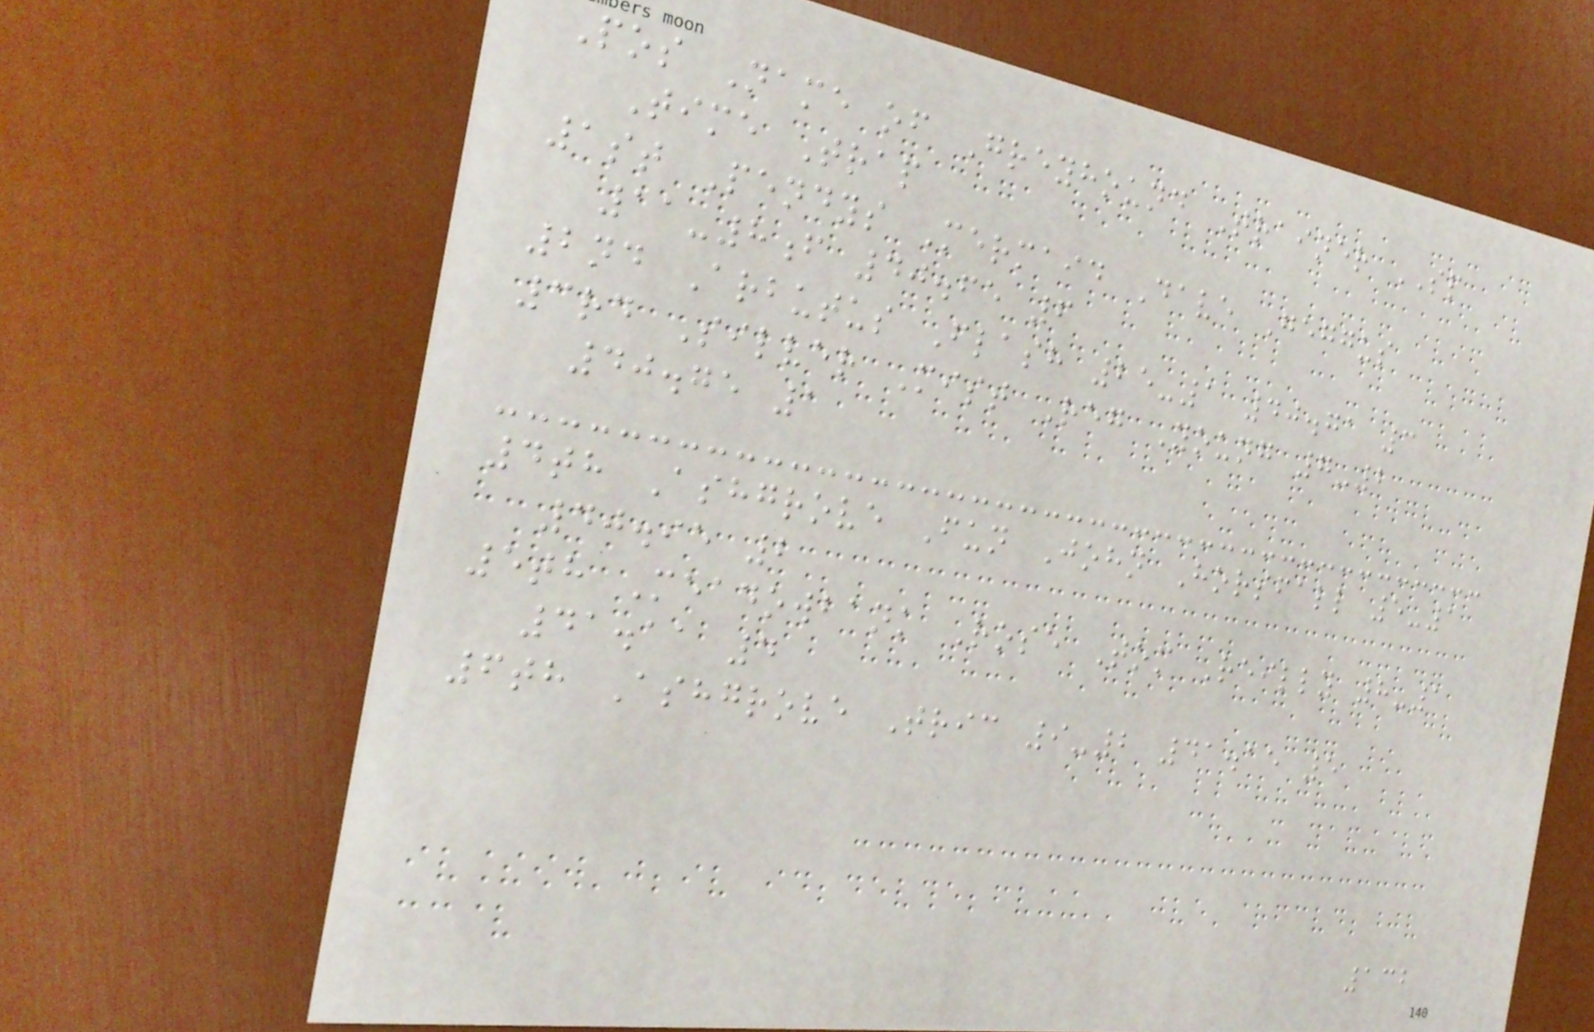Pos Name of Greyhound Trainer SP
Time Trap
1st Pendys Mermaid Dave Geggus
11-8f 40.65 6
2nd Arbutus Flash 25-1 40.71 3
3rd Silver Mist Reg Young 7-2
40.75 1
4th Ashgrove Fun John Horsfall 5-1
40.95 2
5th Meadowbank Rose Tom Reilly 8-1
41.11 4
6th Ashgrove Tric 9-2 41.15 5
132
